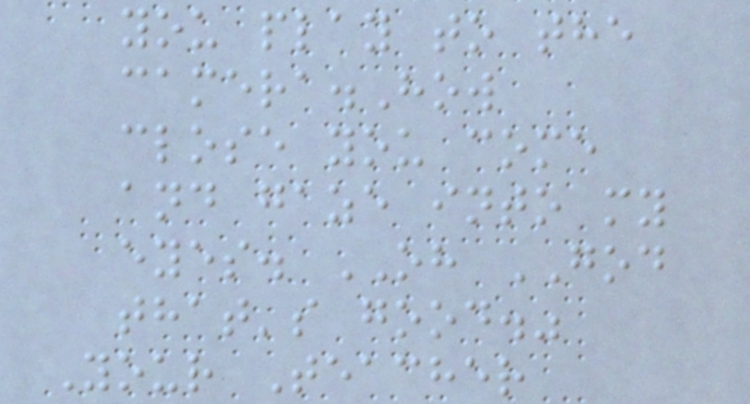you play to the
camera.How
close you come
and gaze into my
eyes. OH GOD
that's good."
Your Teacher
